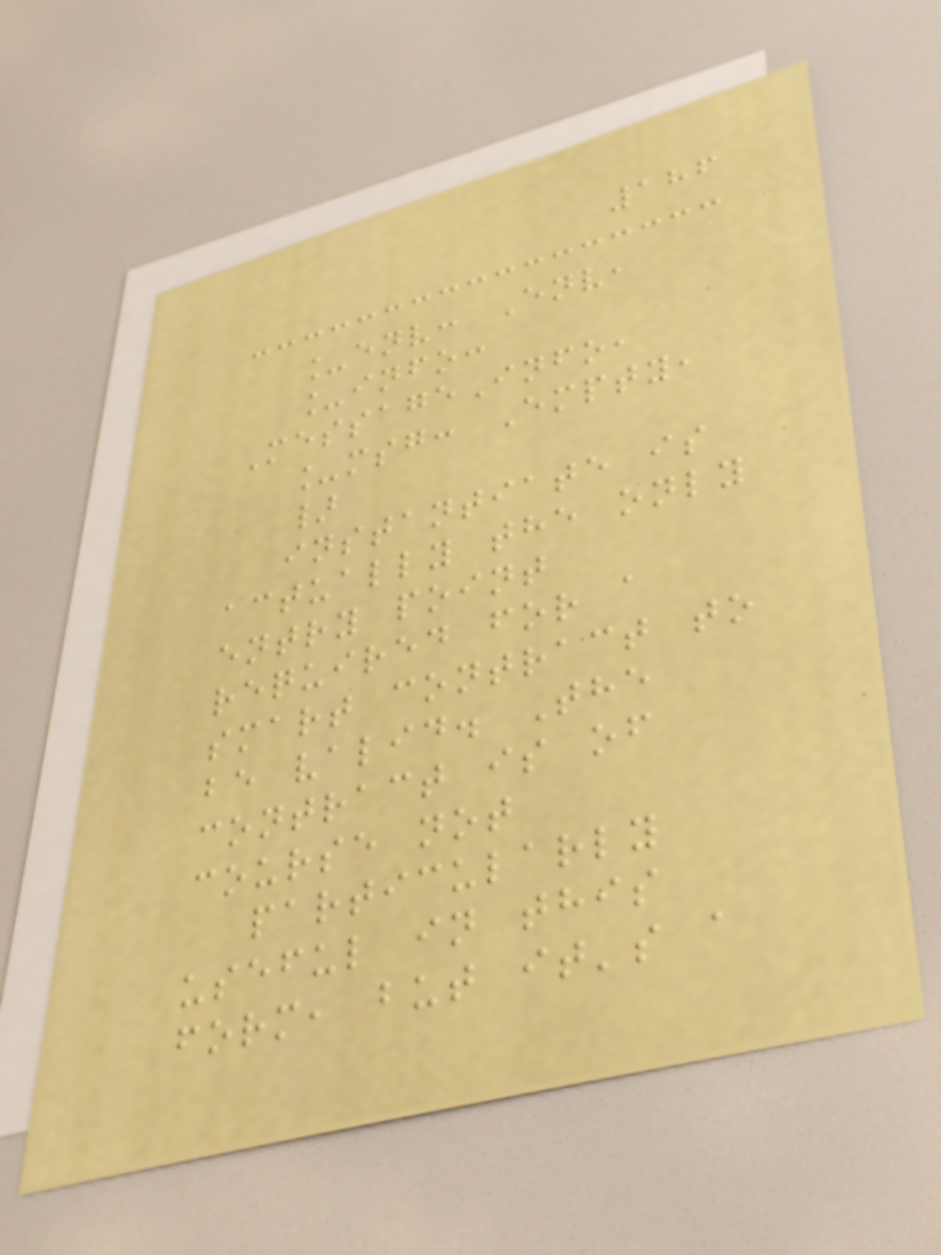186
_env: Env,
_info:
MessageInfo,
_msg: Empty,
}
instantiate is
actually the only
entry point
required for a
smart contract to
be valid. The
contract is of
course not
particularly
useful in this
form, but it's a
